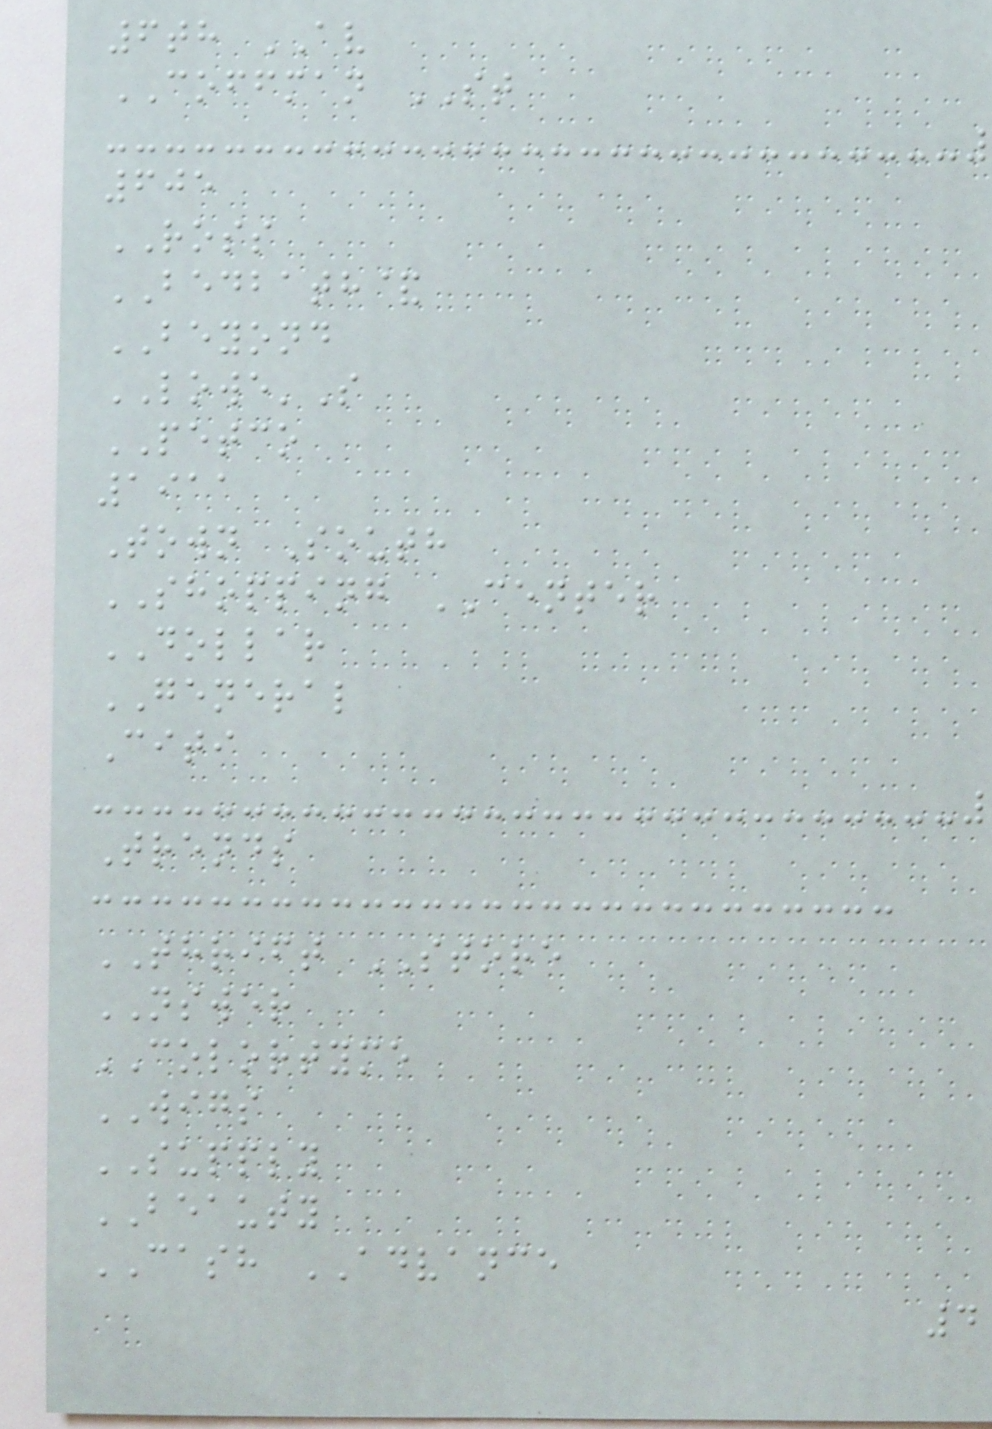6th AV
COFFMAN ST
605
ROSS
BEDBATH&
BEYOND
LOWE'S
PETCO
1911
Town South
SHOPPING CENTER
DOLLAR
GENERAL
Citi
Trends
THRIFT STORE
NSWER
COLORTYME
WIGS
SUPPLY
BEAUTY
CASH ADVANCE
4
